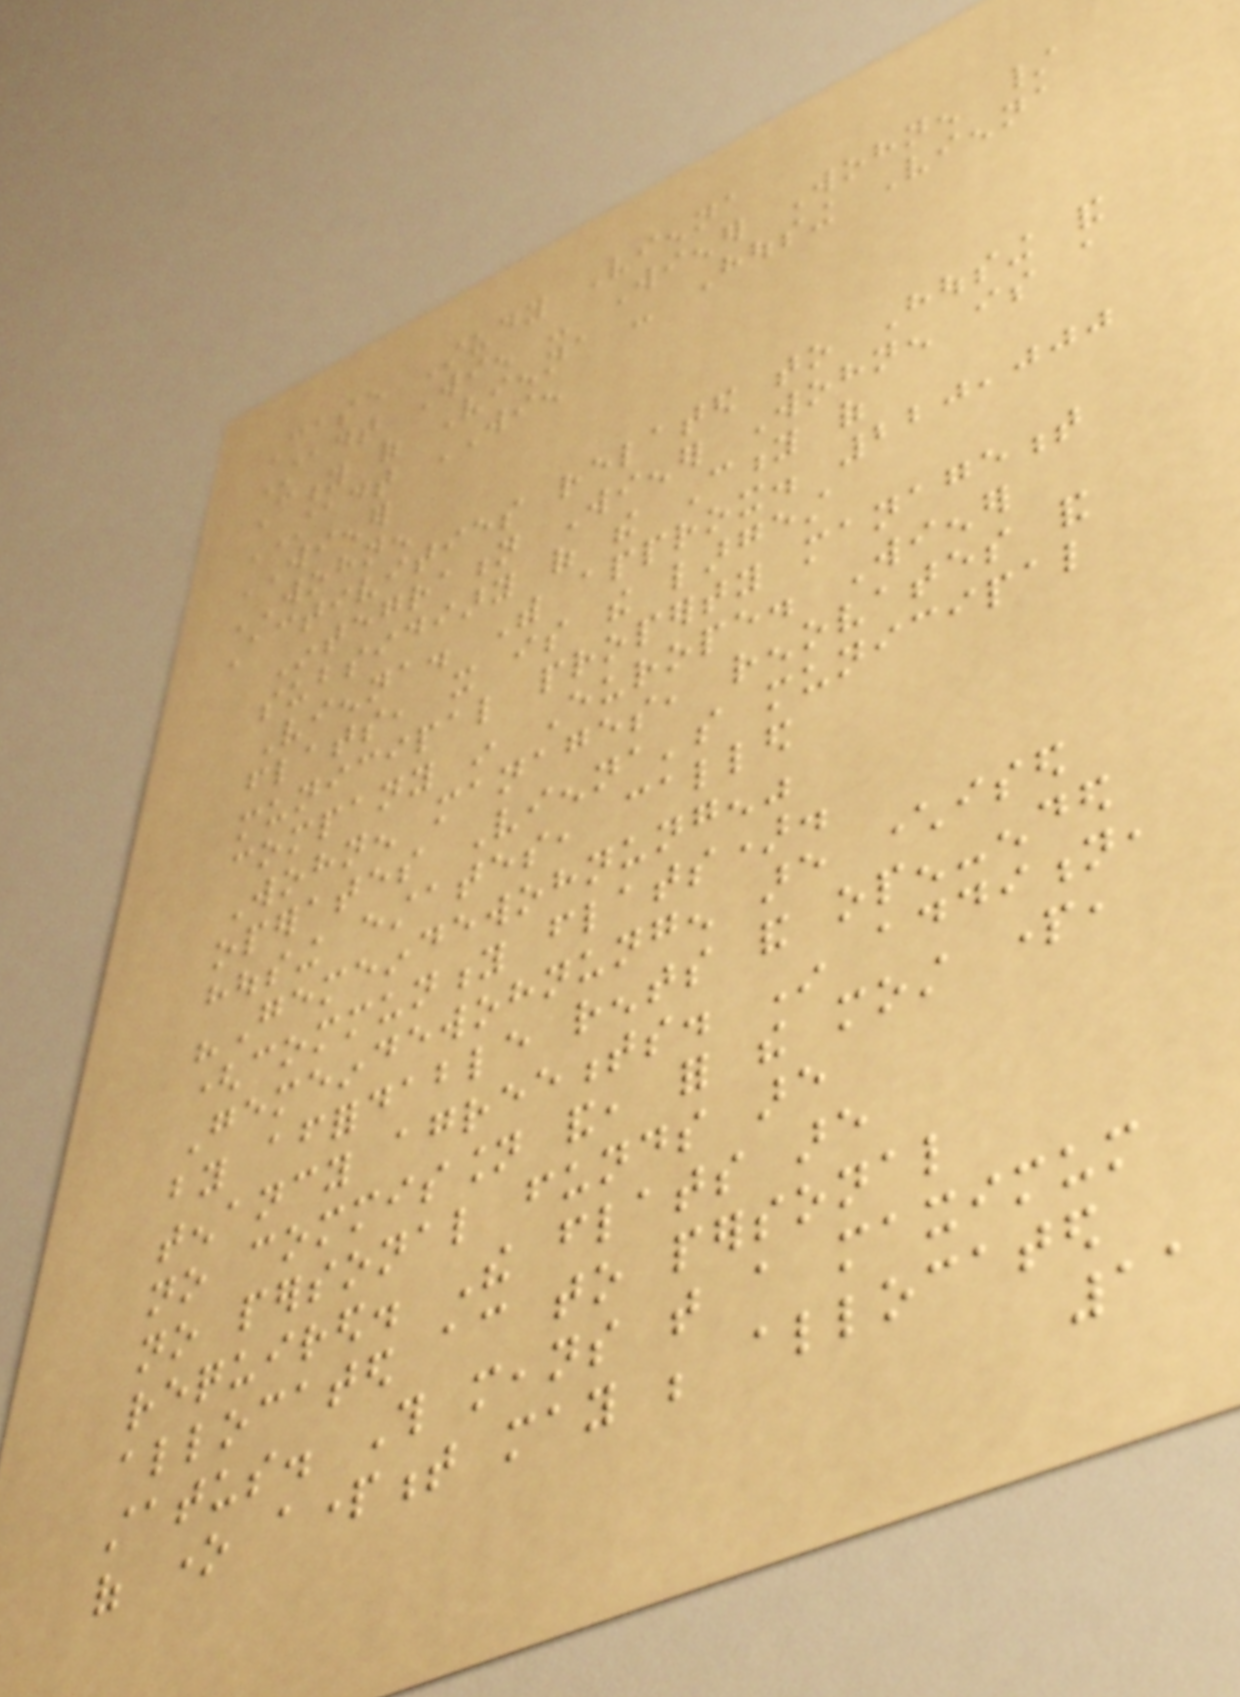Case Study Vienna
Stadt Wien - Wiener Wohnen /
City of Vienna - Housing Vienna
STADT WIEN
WIENER
WOHNEN
Activities related to Housing and
Integration Wiener Wohnen is a
subsidiary of the City of
Vienna. With approx. 220,000
flats, it is the largest
municipal property management
company in Europe. Wiener
Wohnen manages, renovates and
operates Vienna's municipal
housing estates, called
"Gemeindewohnungen"
(community flats).
Gemeindewohnungen are characterised
by affordable rents and open-ended
tenancy agreements. In addition,
no commission and, for the most part,
no personal funds are
required. The flats are
allocated according to personal
status. This means that a maximum
of one apartment may be allocated
11
